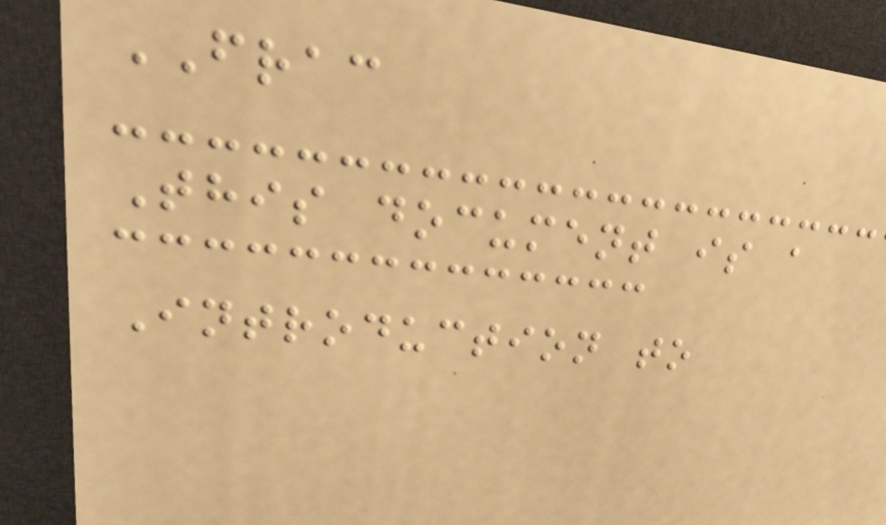FRAC
This document is a
Introduction to
